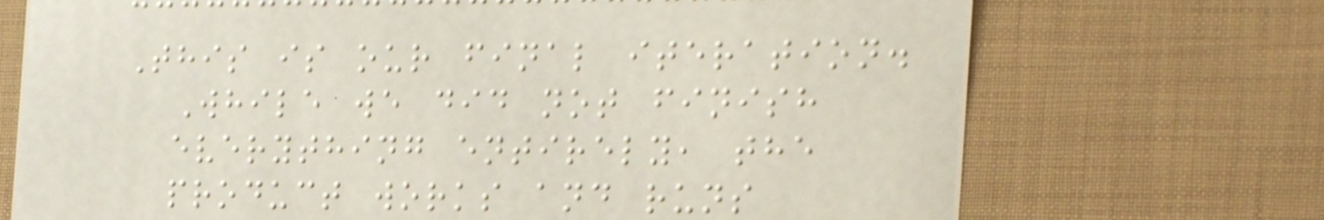This is our final iteration.
While we did not finish
everything entirely, the
product works and runs
